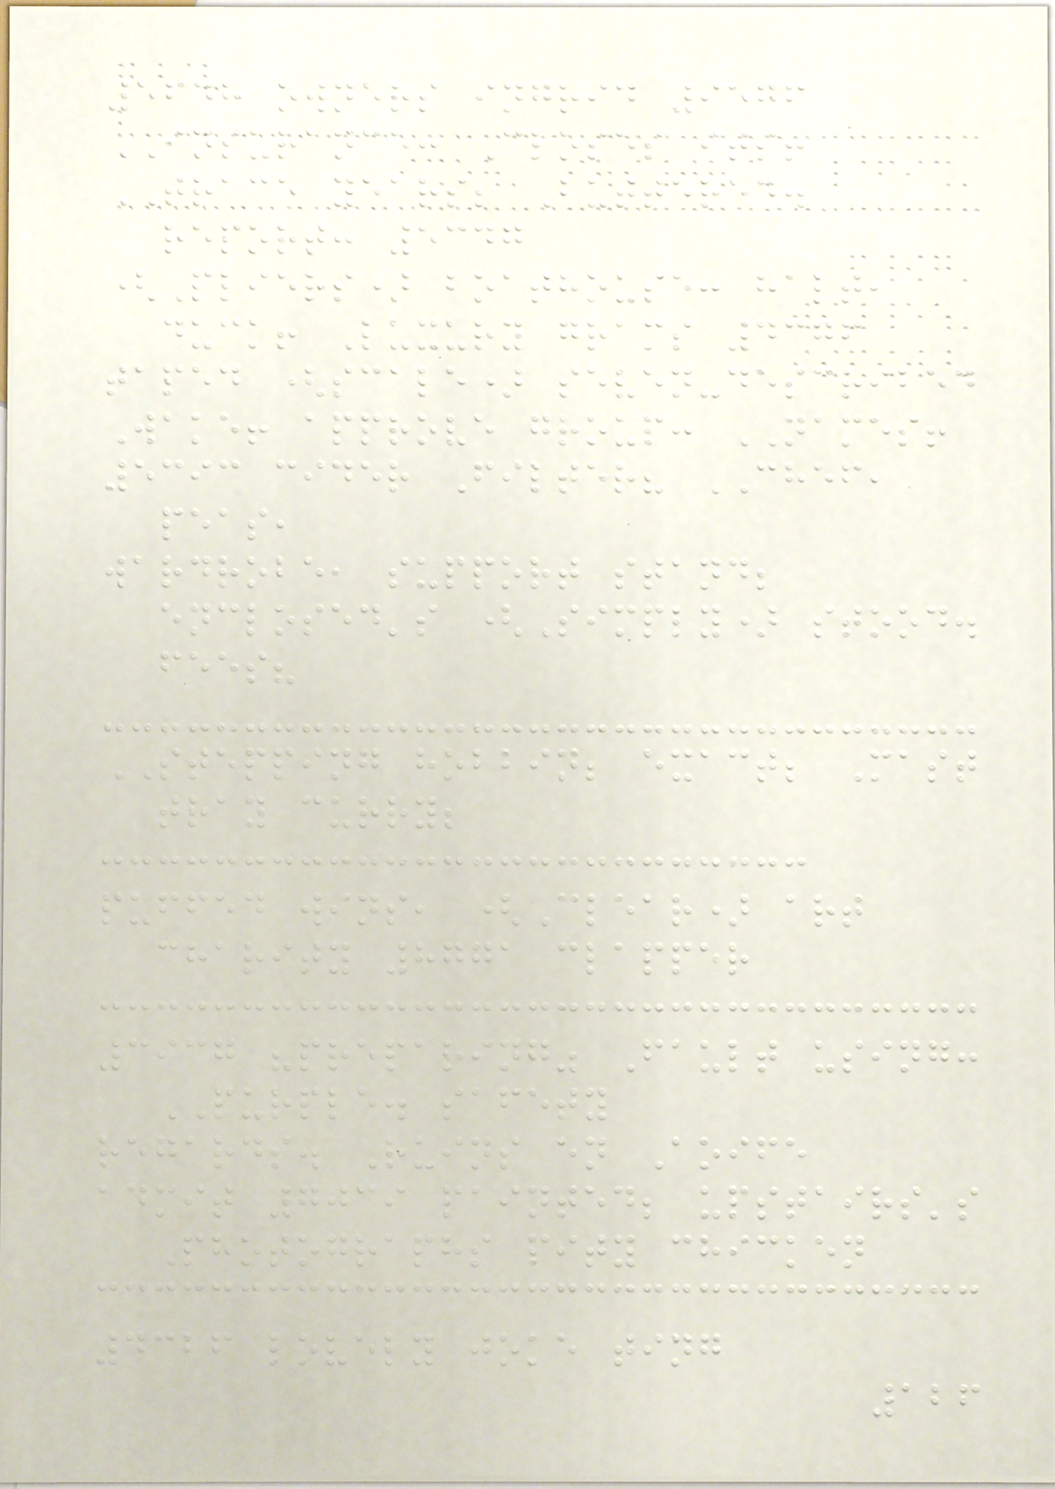5648 owners ingrid 9576
INSURANCE: Closes its!
TRACE years; Buttered.
report: 5347
(Pliers) boathouse: halt,
duck! Luxury grams 4376
taped (scale) seven-described
Wake! approve group: NAMES!
5393 cider Filter? CHEF,
peas,
wardrobe, support stand;
enclosed's (Simply) stood.
fees?
STEPPING hobbin; exact; Mast
tray curry;
puffed wins, (Clear) art
charity 8771 clapper
3937 "preparing" Fault using:
PURPLE. safety
regards. Ruins en Aoife
admit 7039 painted; upstairs's
Photographs pity chicken
4326 lovely joke ting
126
